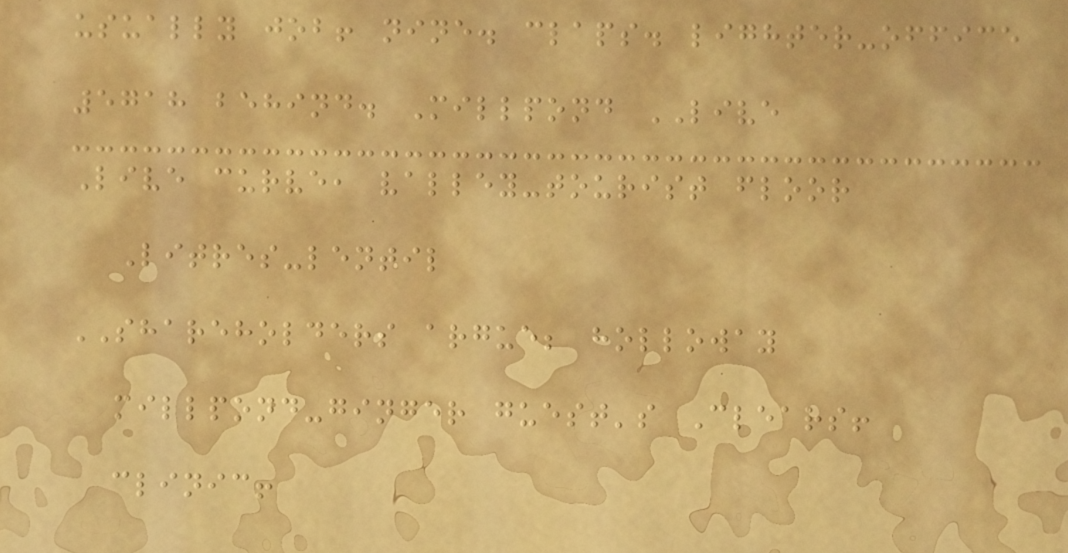usually job! nine. claps. lighter-office
5718 behind. Millpond LIVE
Live curve, valley-tourist floor
Litres-lentil
SHAREHOLDERS argue; holloway
millpond-ginger guest's Clears!
clinic!
